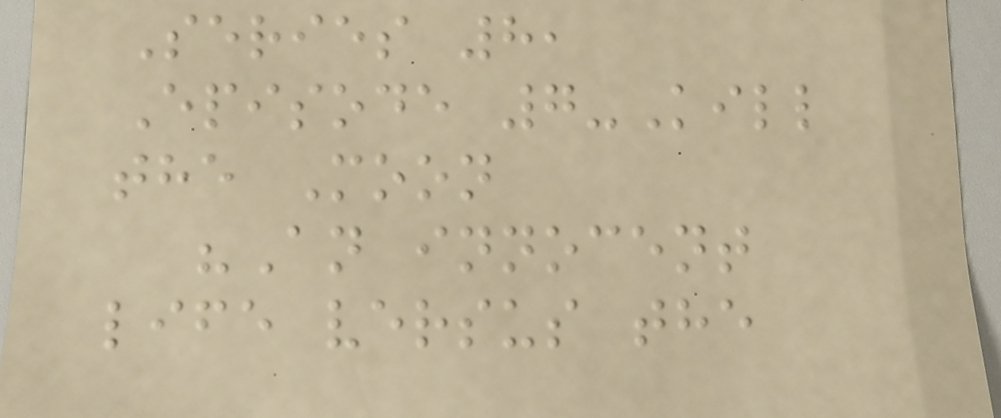Series 8,
Episode 7-Kill
the Moon
"An innocent
life versus the
